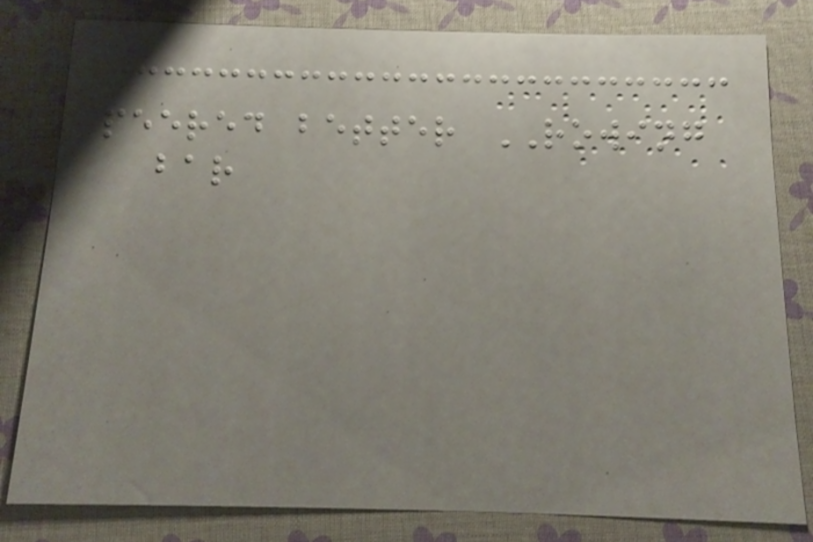peered better ROWING
bar
